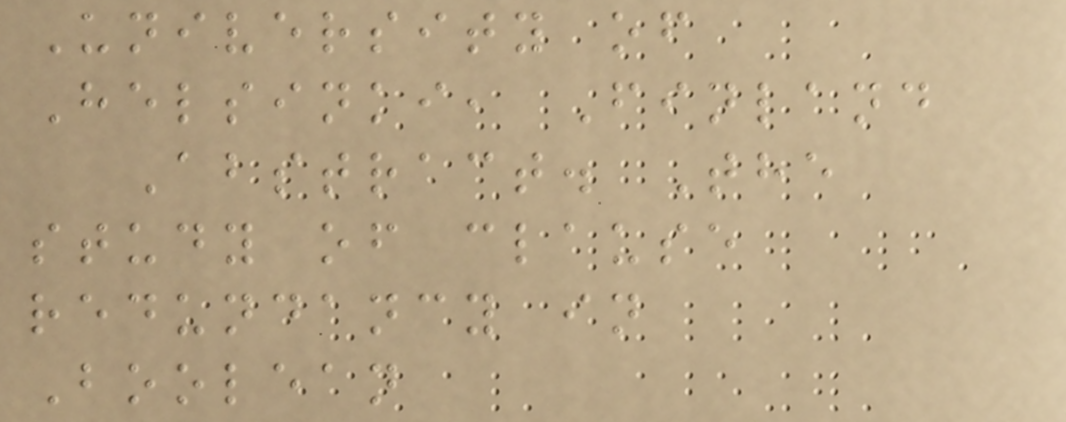University of
Helsinki, Finland
Abstract. The
study of clause
redundancy in
Boolean
